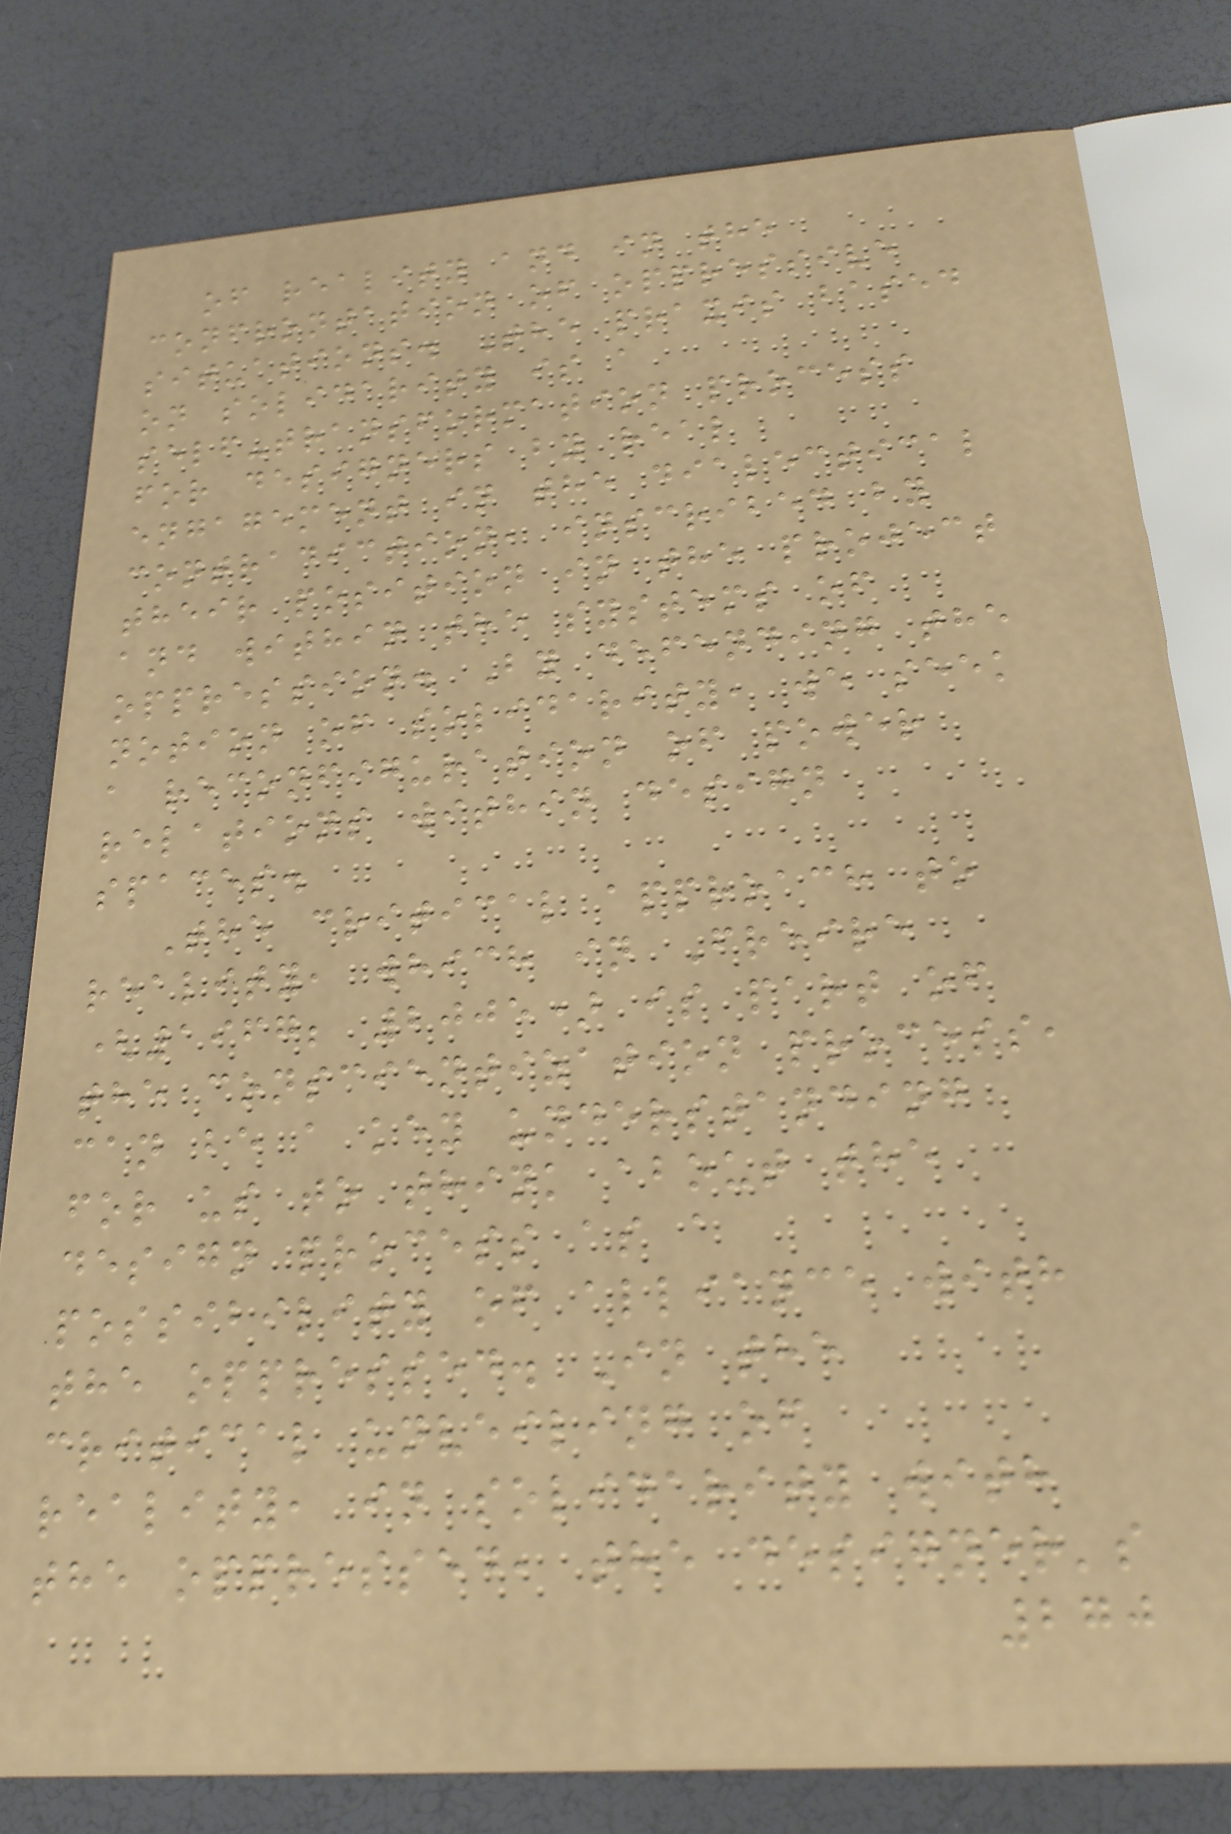of reality and in the
confrontation of oppressive
situations. The praxis based
on solidarity is a
self-transformation process
for designers by real
engagement in the dialectical
contradiction, inscribed by
their position in the project
and within the systems of
oppression. By defending the
notion of solidarity, we seek
a reconfiguration of power
relations within design
spaces.
The critical approach to
reality, which in Freire
(1967; 2005) is part of
the conscientization process,
can be a key understanding
for us to think about the
design process as a
possibility of alliance with
the oppressed. In the
critical unveiling of
reality, in solidarity with
the oppressed, the designer's
270
